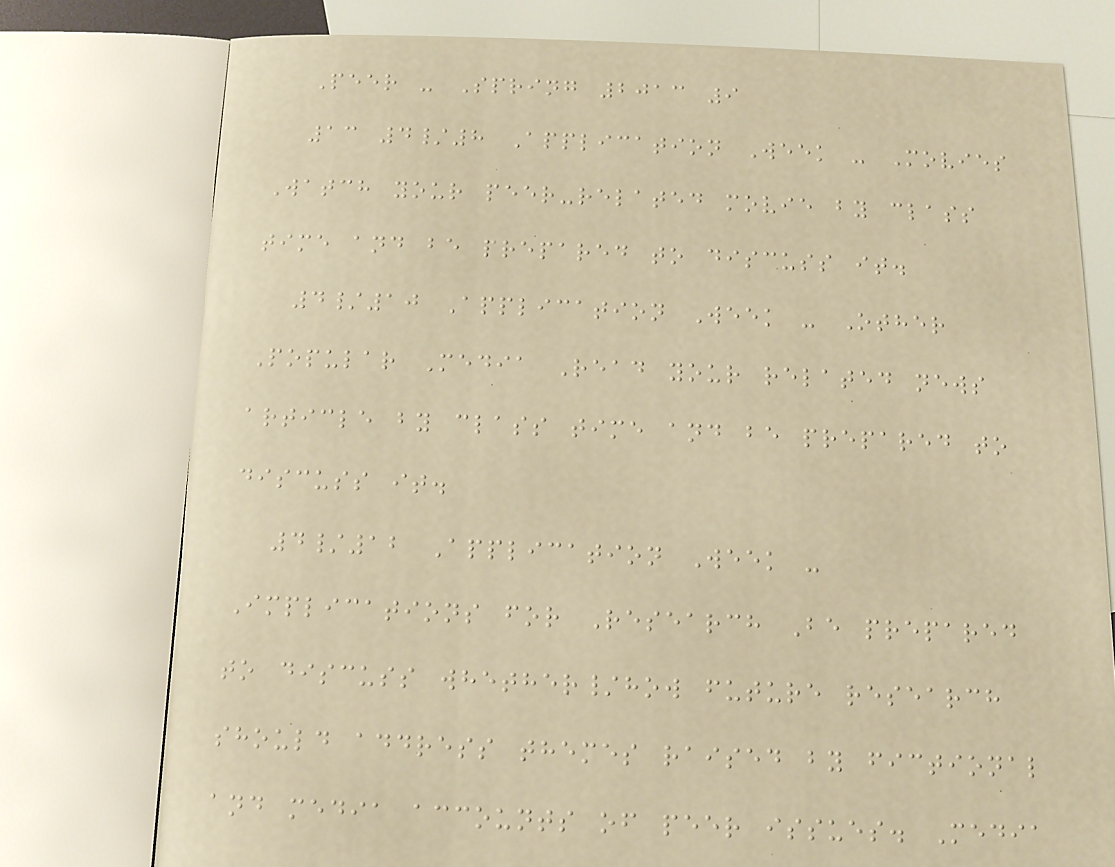Peer - Spring 2013 9
13 4/8 Application Week - Movies
Watch your peer-related movie by class
time and be prepared to discuss it.
4/10 Application Week - Other
Popular Media Read your related news
article by class time and be prepared to
discuss it.
4/12 Application Week -
Implications for Research Be prepared
to discuss whether/how future research
should address themes raised by fictional
and media accounts of peer issues. Media
